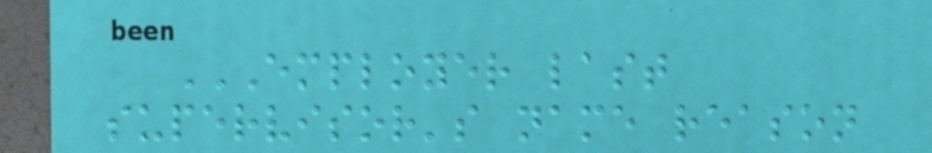EMPLOYER LAST
SUPERVISOR'S NAME REASON
